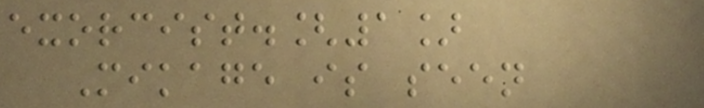exorcist.[1]
Mikage is seen
